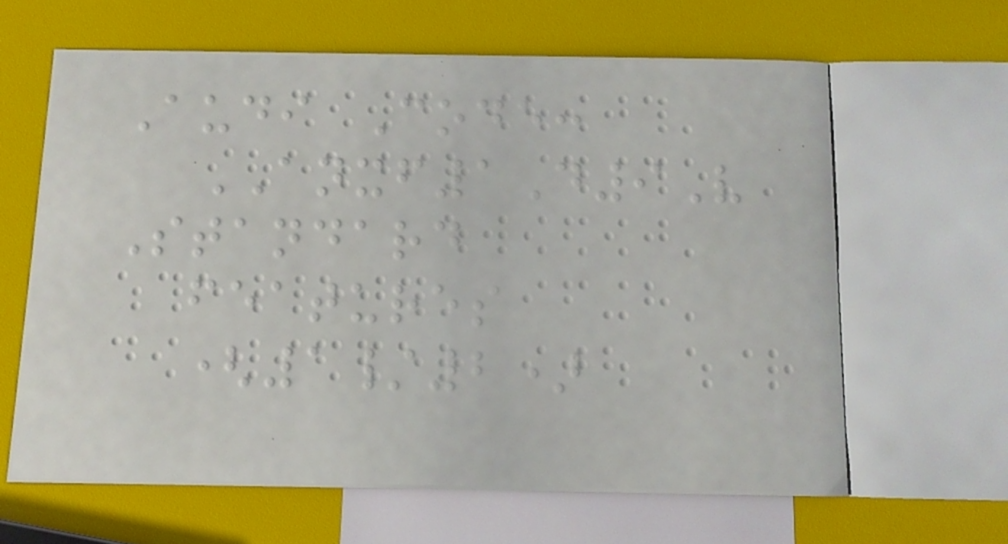Audi Code:
ANXF1D9V
Standard
features
(1/2)
